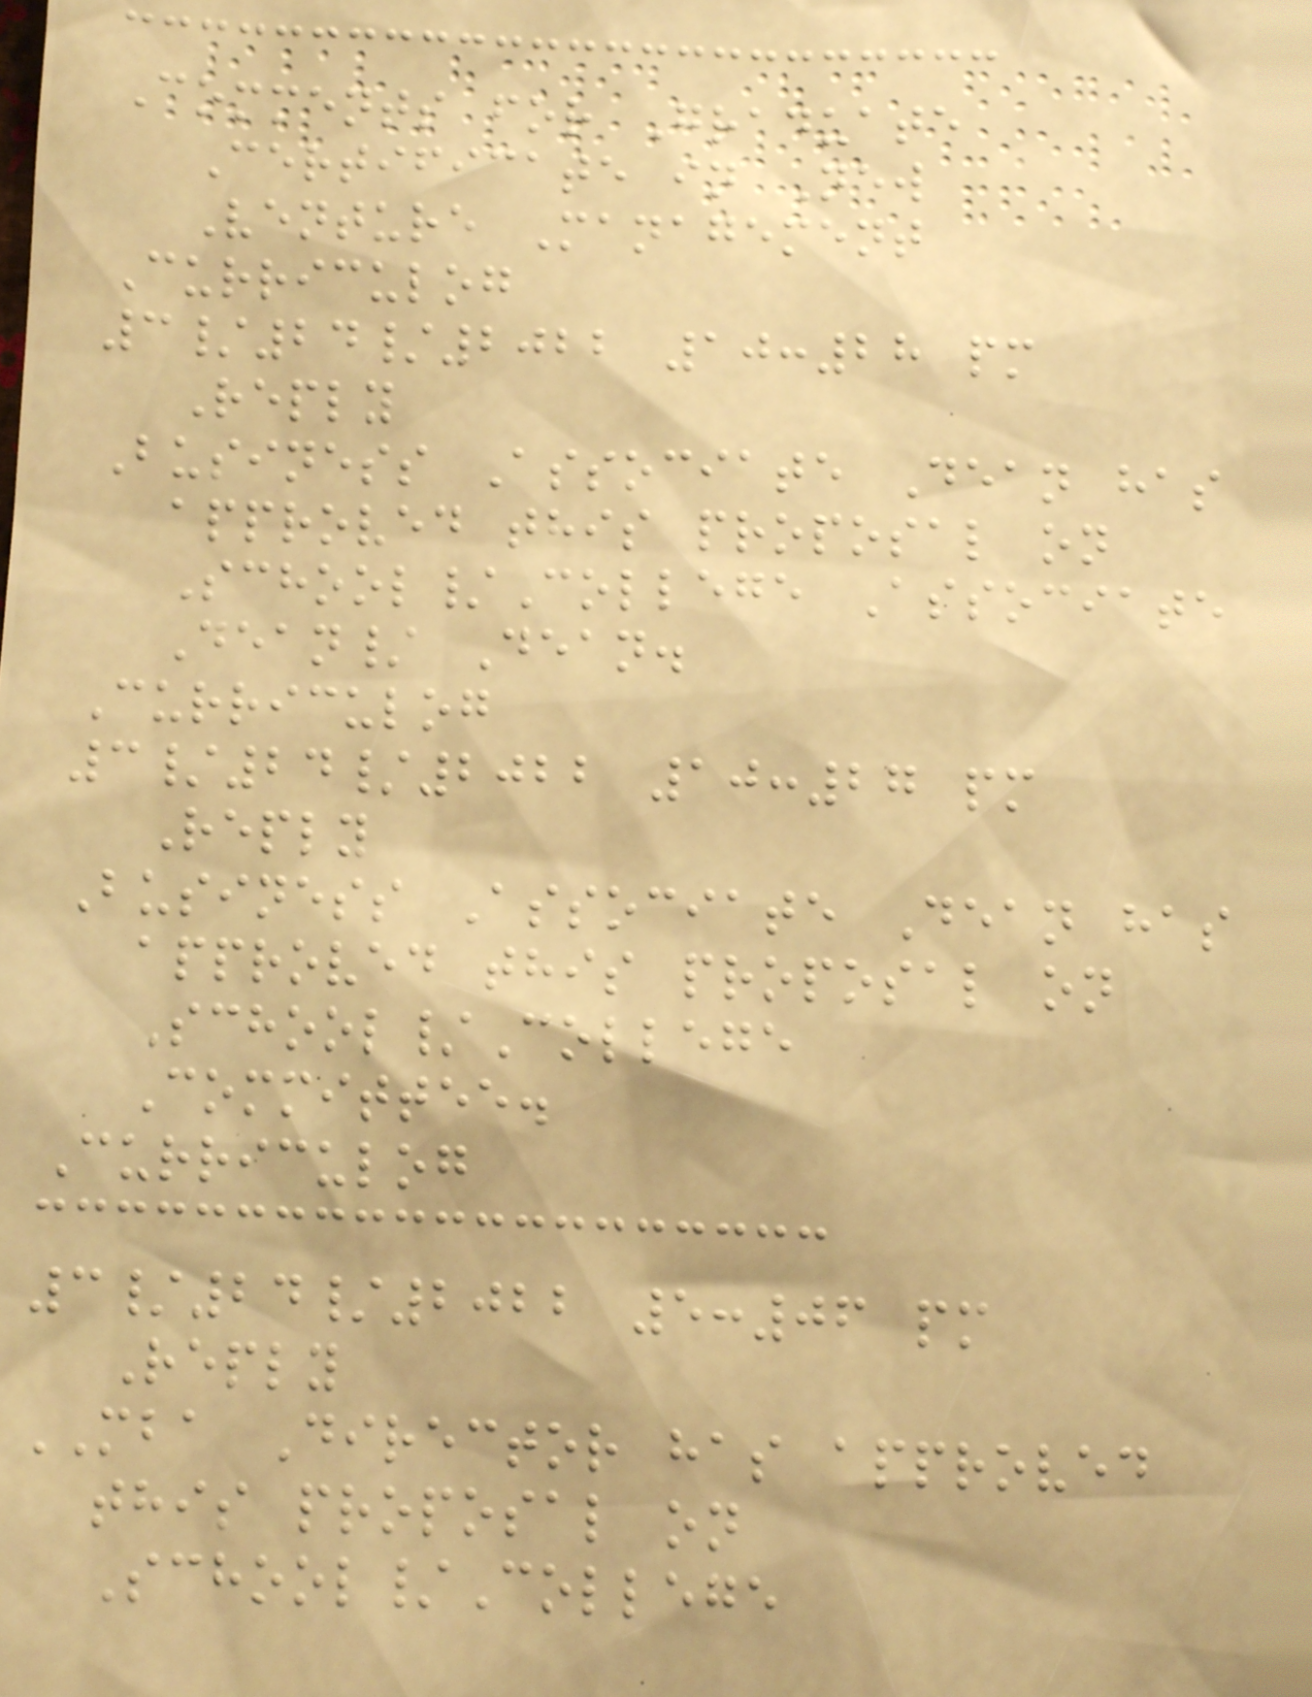Comments for Graduate
Certificate in New
Venture Management
Curriculog
3/24/2022 10:28 pm
Reply
Business Associate Dean has
approved this proposal on
School/College Associate
Dean/ Dean.
Curriculog
3/24/2022 10:27 pm
Reply
Business Associate Dean has
approved this proposal on
School/College
Committee.
Curriculog
3/24/2022 5:06 pm
Reply
MBA Director has approved
this proposal on
School/College
